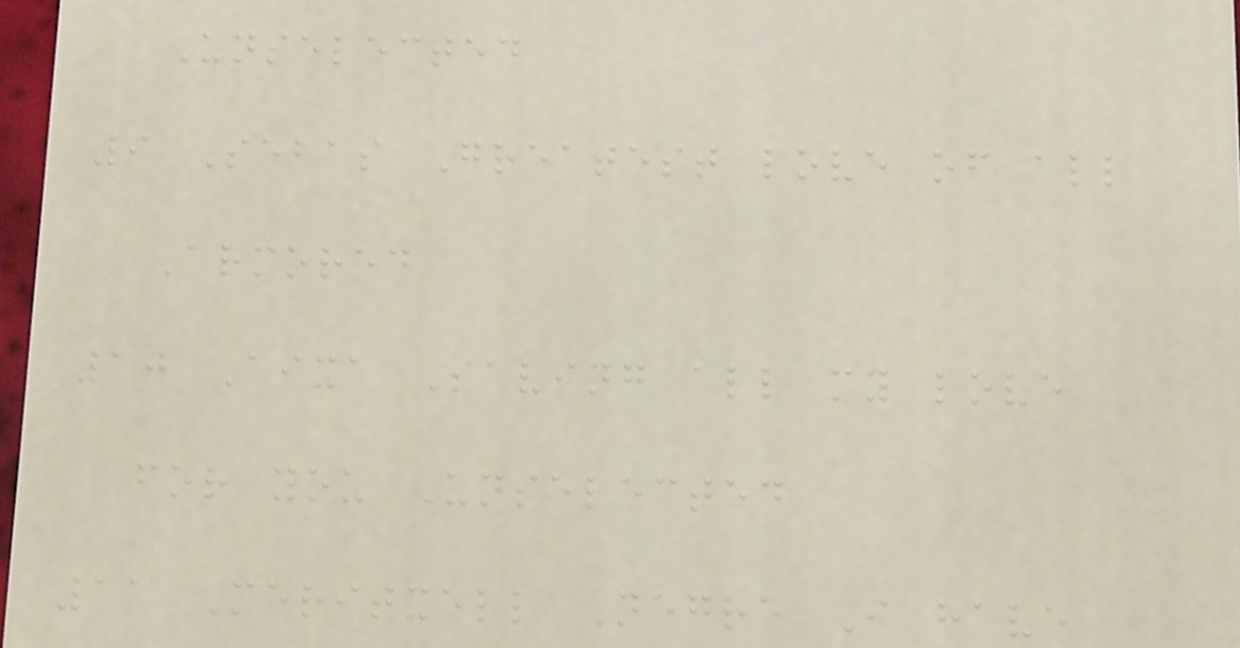Unselected
9 Sebas Greatest love of all
Armored
10 Aixa Saving all my love
for you Unselected
11 Meritxell Negre I have
